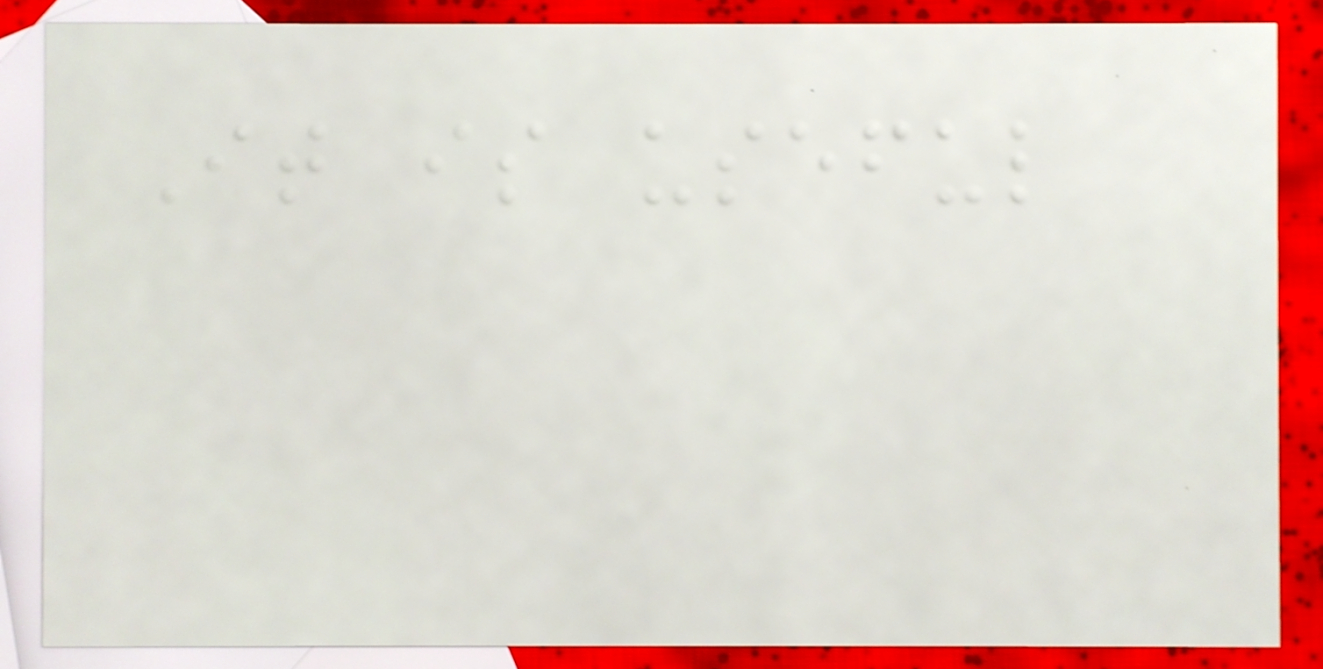It is useful
